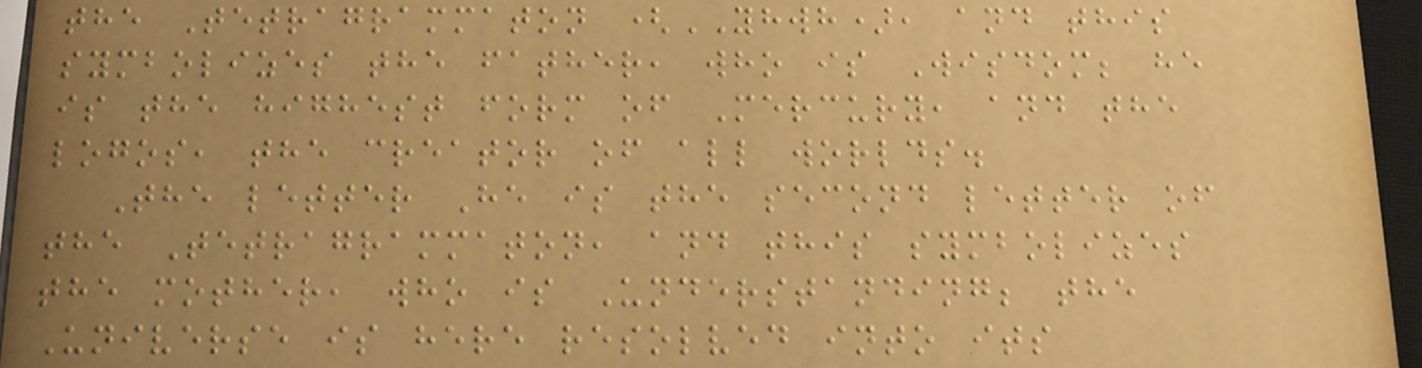the Tetragrammaton (YHWH), and this
symbolizes the father, who is Wisdom; he
is the highest form of Mercury, and the
logos, the creator of all worlds.
The letter He is the second letter of
the Tetragrammaton, and this symbolizes
the mother, who is Understanding; the
Universe is here resolved into its
